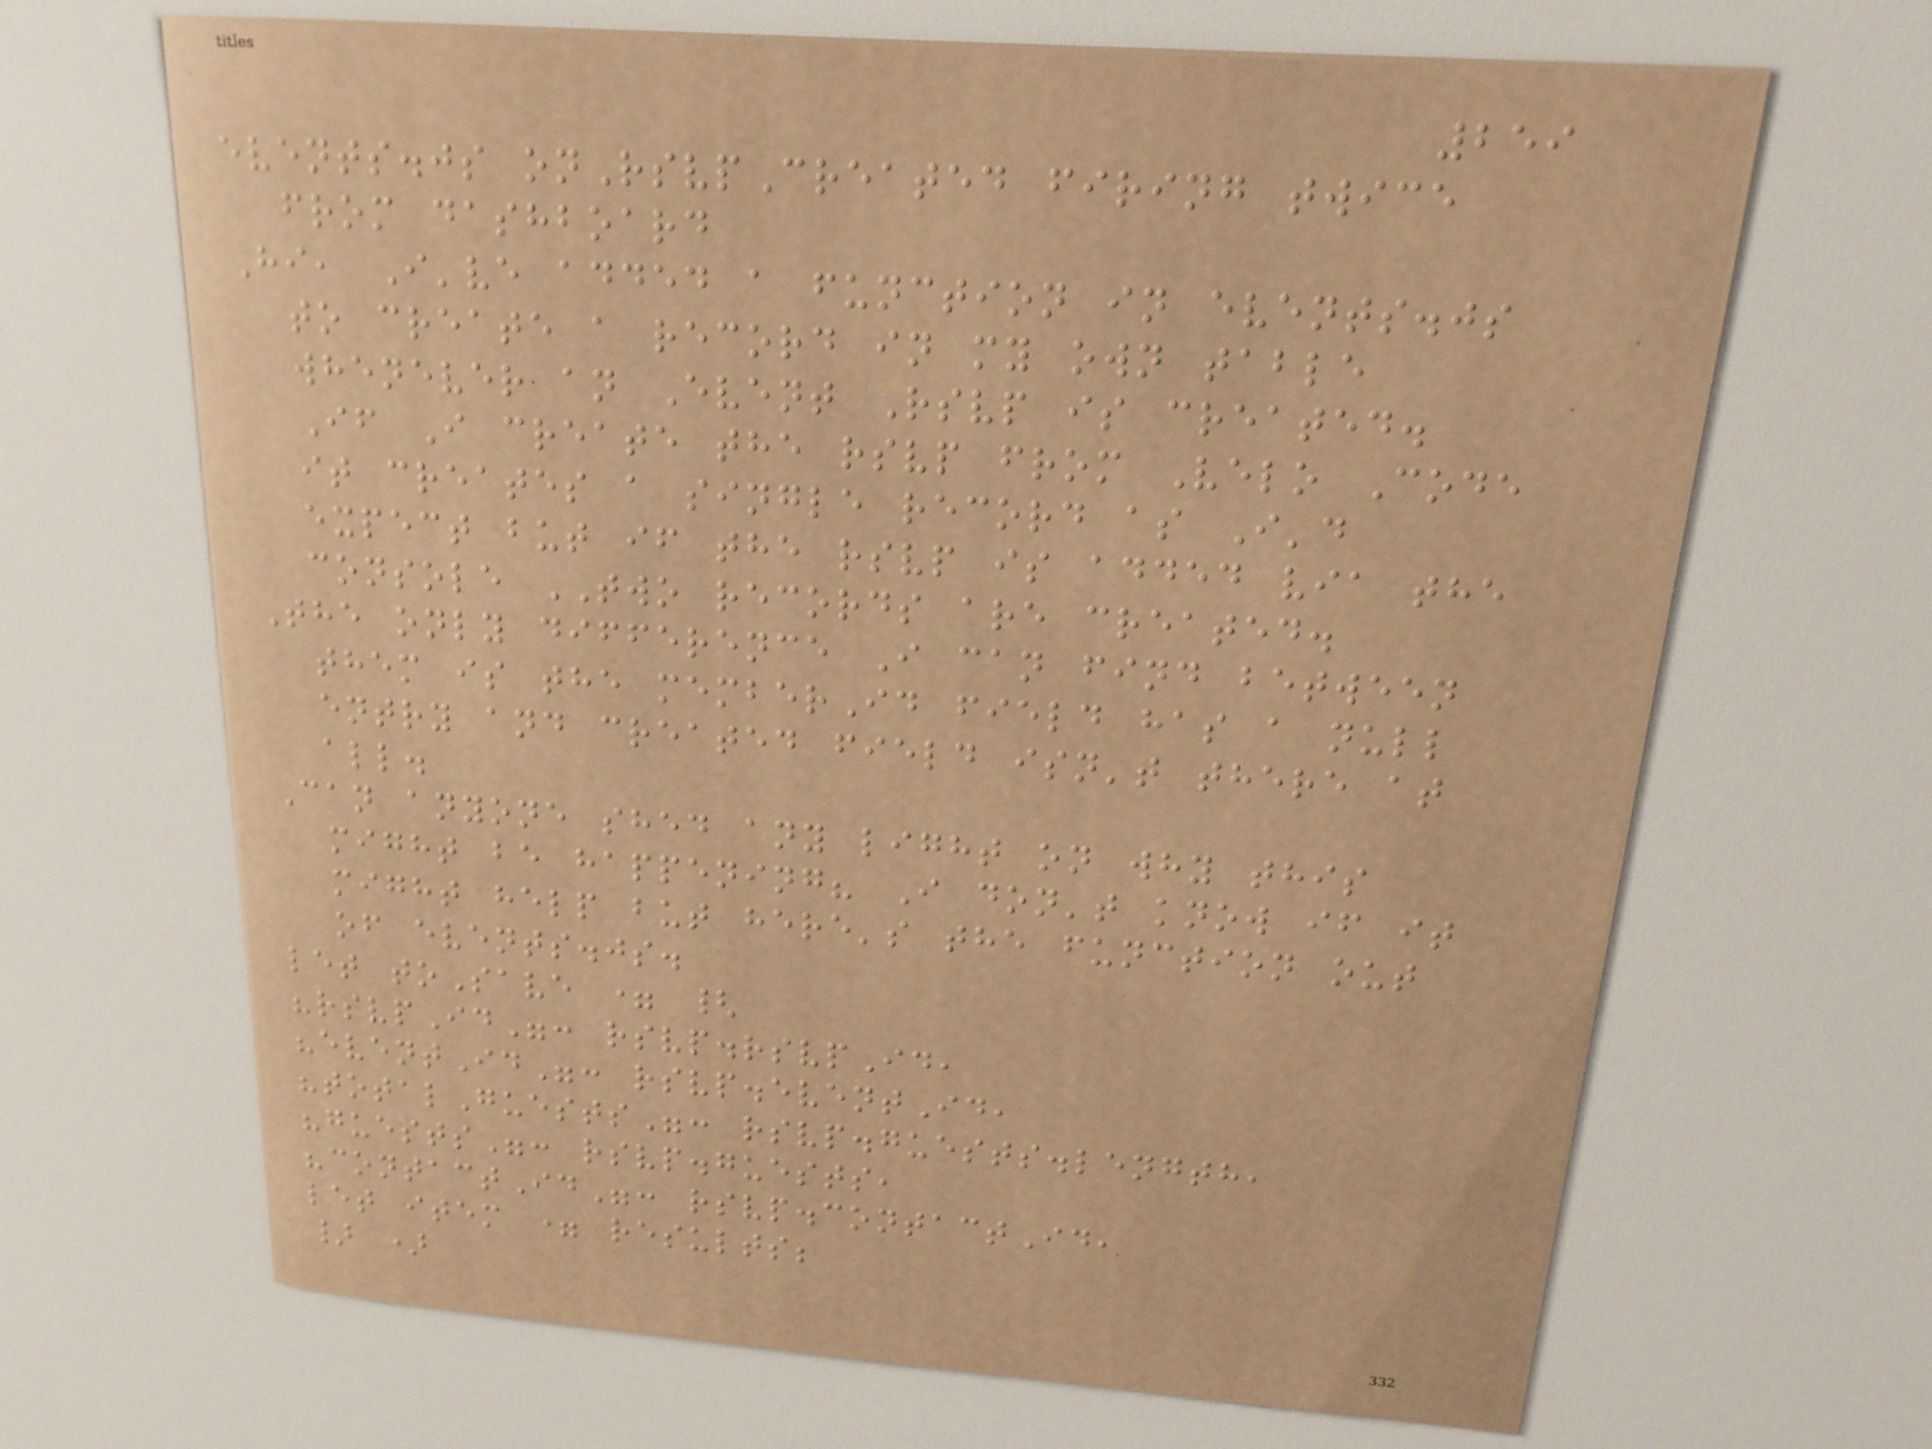259
events.js onRsvpCreated firing twice
from dashboard
Hi, I've added a function in events.js
to create a record in my own table
whenever an Event Rsvp is created.
If I create the rsvp from Velo Code
it creates a single record as I'd
expect but if the rsvp is added via the
console TWO records are created.
The only difference I can find between
them is the memberId field has a null
entry and created field isn't there at
all.
Can anyone shed any light on why this
might be happening? I don't know if it
might help but here's the function out
of events.js.
let toSave = {
"rsvpId": rsvp.rsvpId,
"eventId": rsvp.eventId,
"totalGuests": rsvp.guests.length,
"guests": rsvp.guests,
"contactId": rsvp.contactId,
let item = results;
} )
